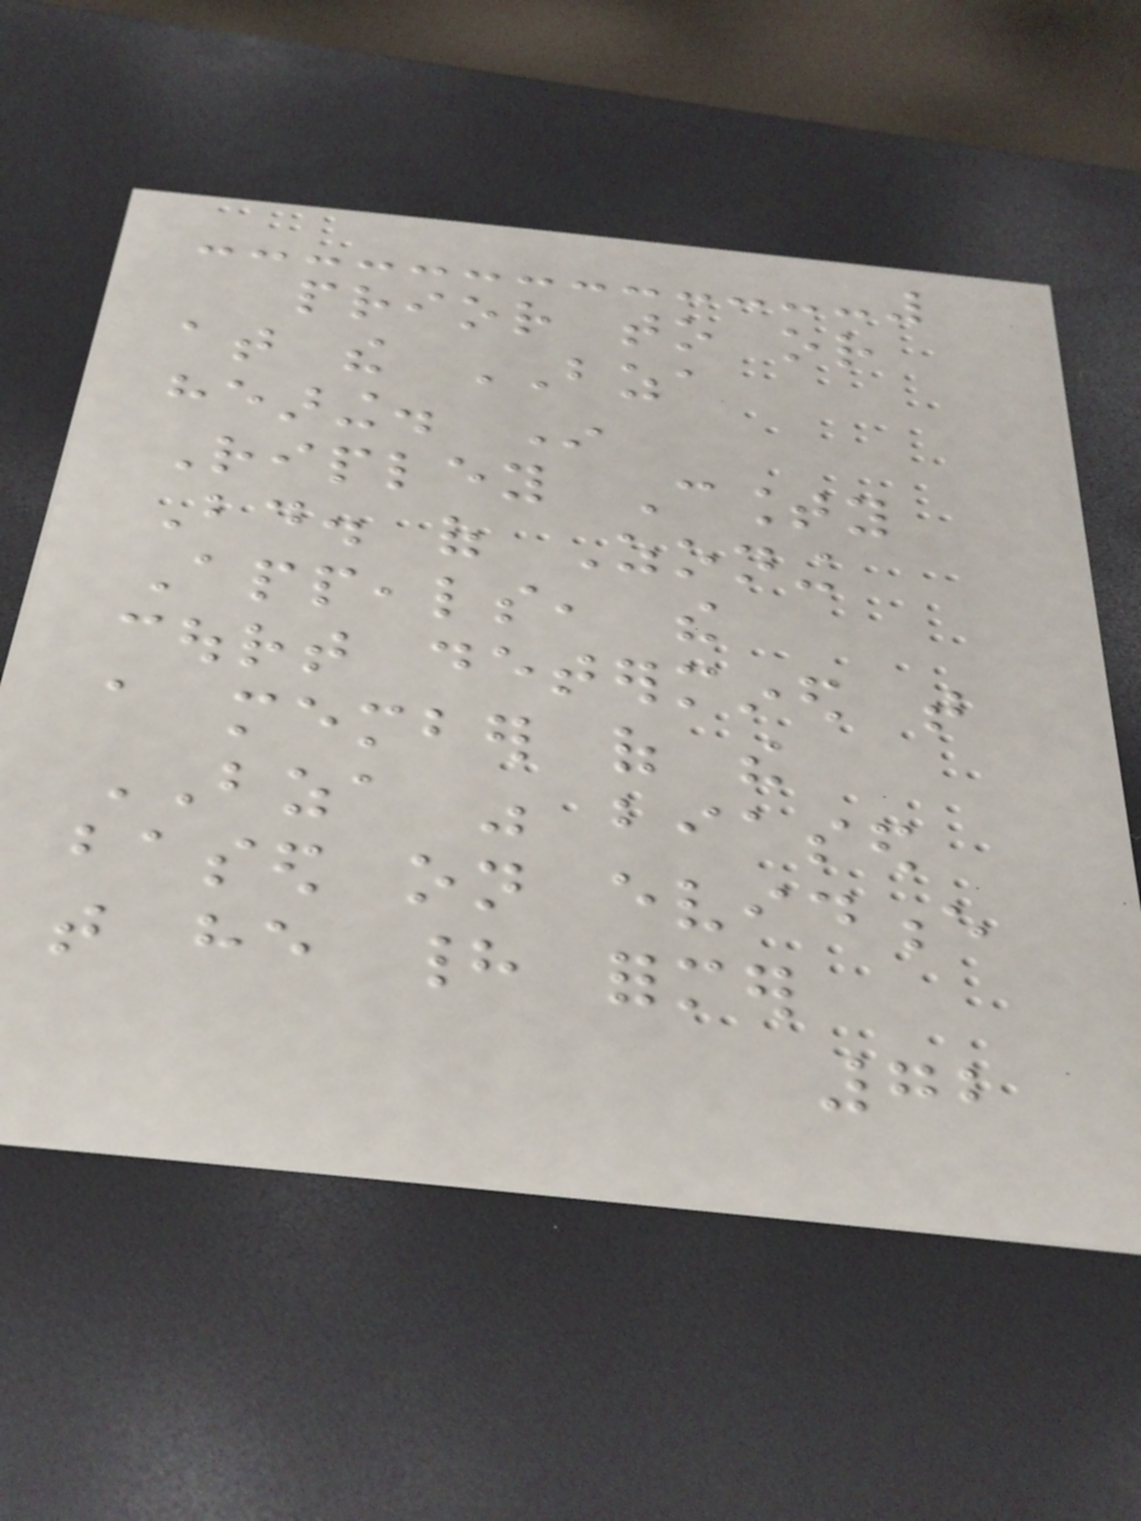prior to or
at the BZA
hearing. In
Ripley County
Bd. of Zoning
Appeals, the
court determined that
a member of the
BZA was biased
based on evidence
that he had former
72
